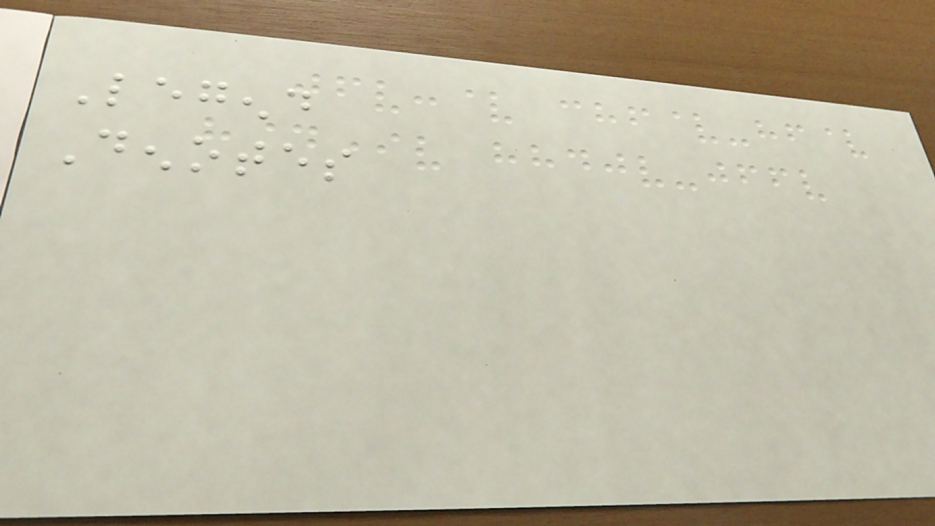Legend
Denotes
